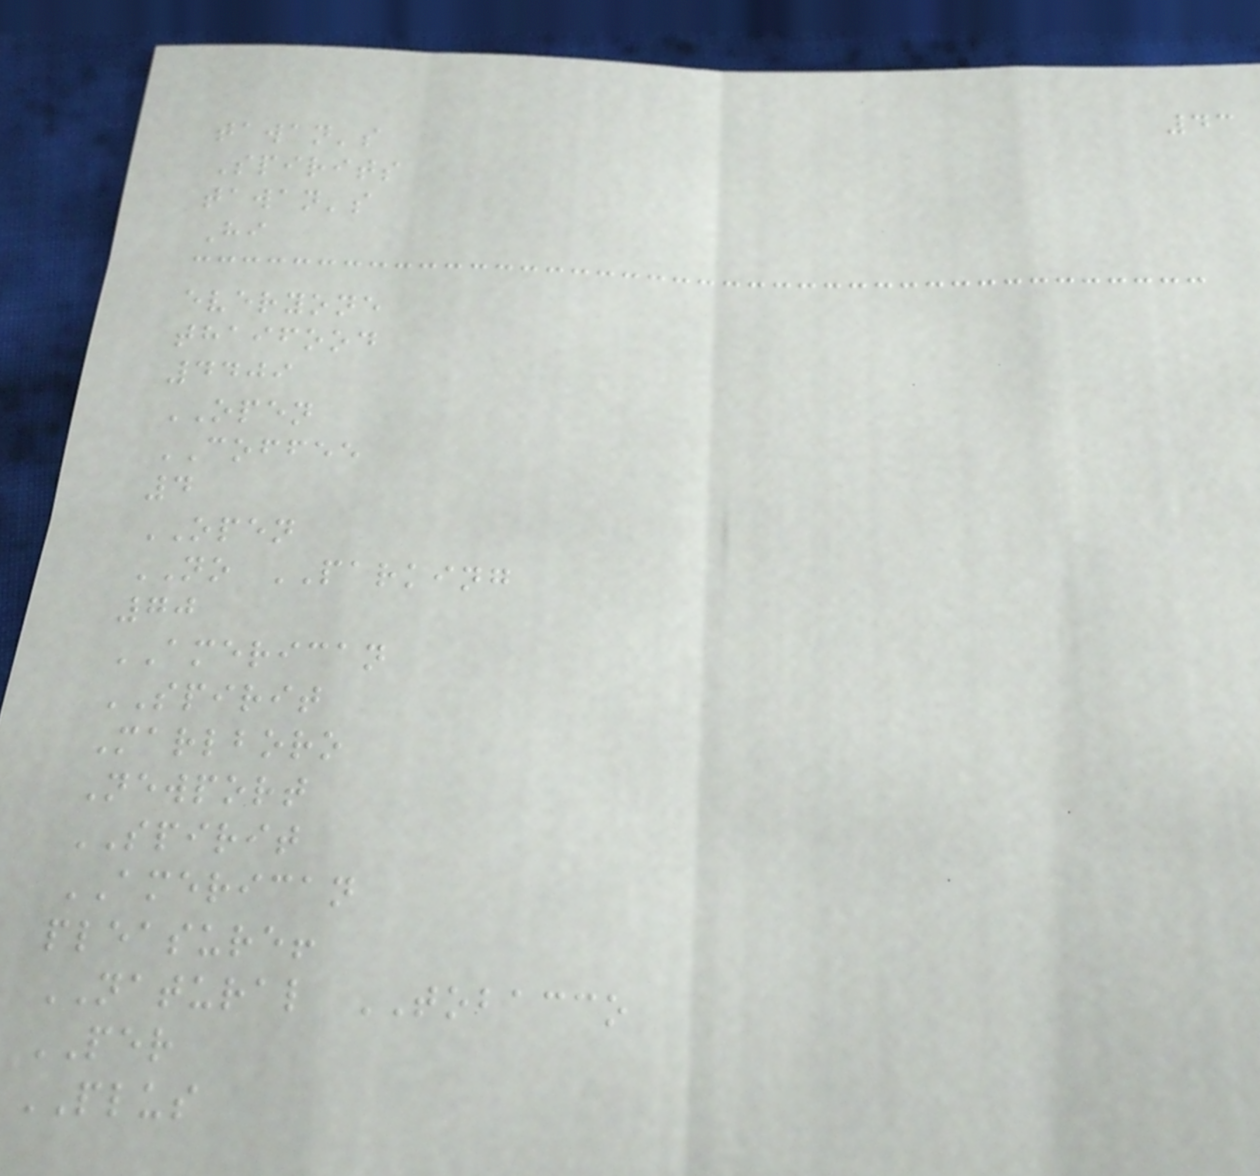43
tawan's
Spirits
tawan's
Hi
everyone
thaifood
4409
OPEN
COFFEE
4
OPEN
NO PARKING
70
AMERICAN
SPIRIT
Marlboro
Newport
SPIRIT
AMERICAN
pleasure!
NATURAL TOBACCO
PER
PLUS
